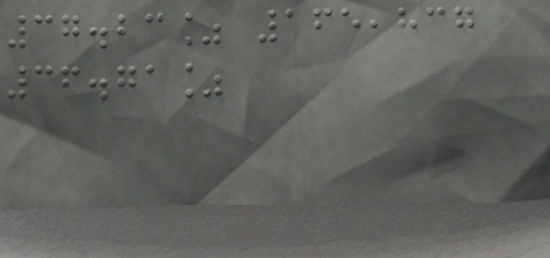37.23% 165,837
36.71%
